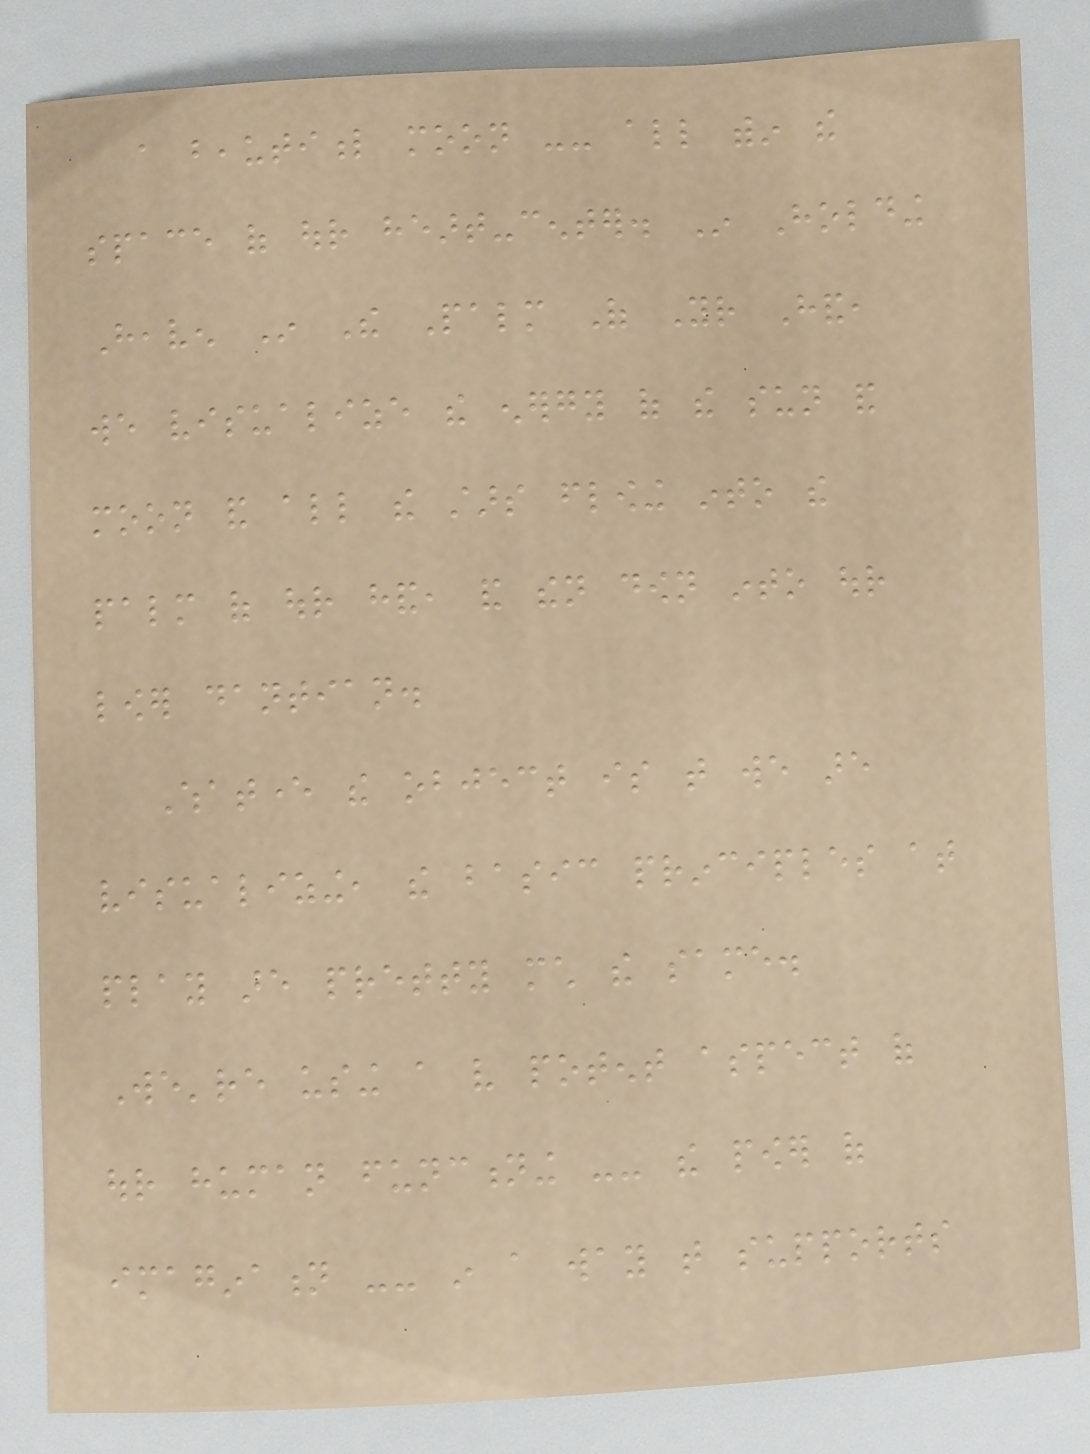a beautiful moon -- all within the
space of our heart-center. In Holding
Heaven In The Palm Of Your Hand,
we visualize the energy of the sun and
moon and all the stars flowing into the
palm of our hand, and then down into our
lower dantian.
Whatever the object is that we are
visualizing, the basic principles at
play are pretty much the same.
We're using a very potent aspect of
our human functioning -- the power of
imagination -- in a way that supports
